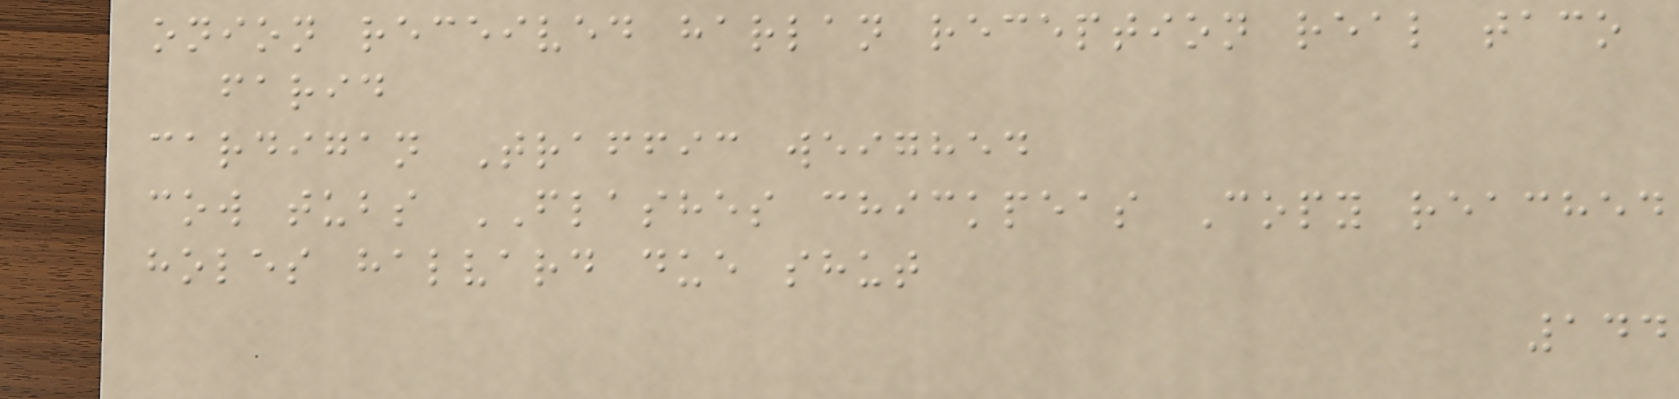onion received harlan reception real taco
farid
cardigan Traffic weighed
cow tubs FLASHES chickpeas Copy reached
holes halvard due shut
144
